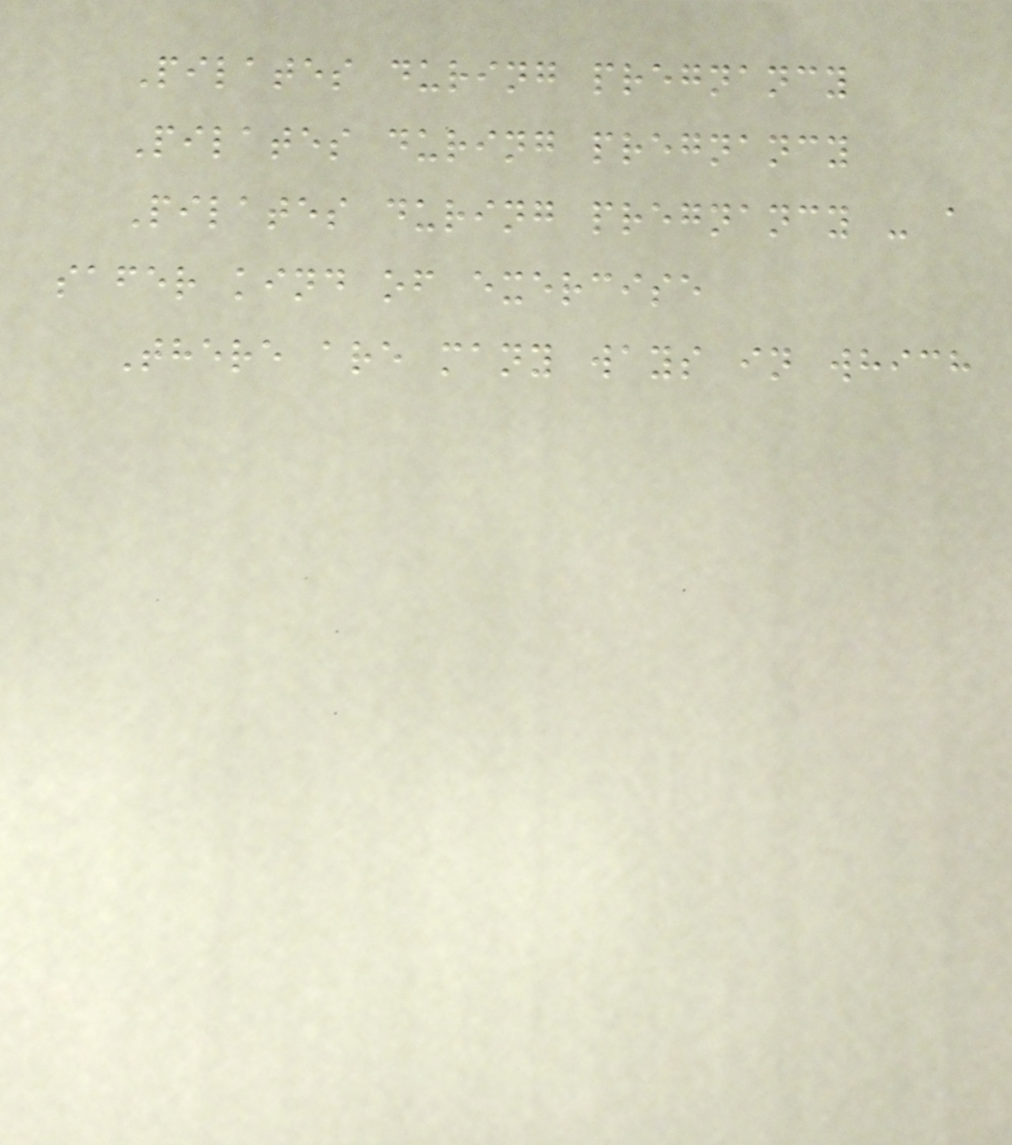Pilates during pregnancy
Pilates during pregnancy
Pilates during pregnancy - a
safer kind of exercise
There are many ways in which
